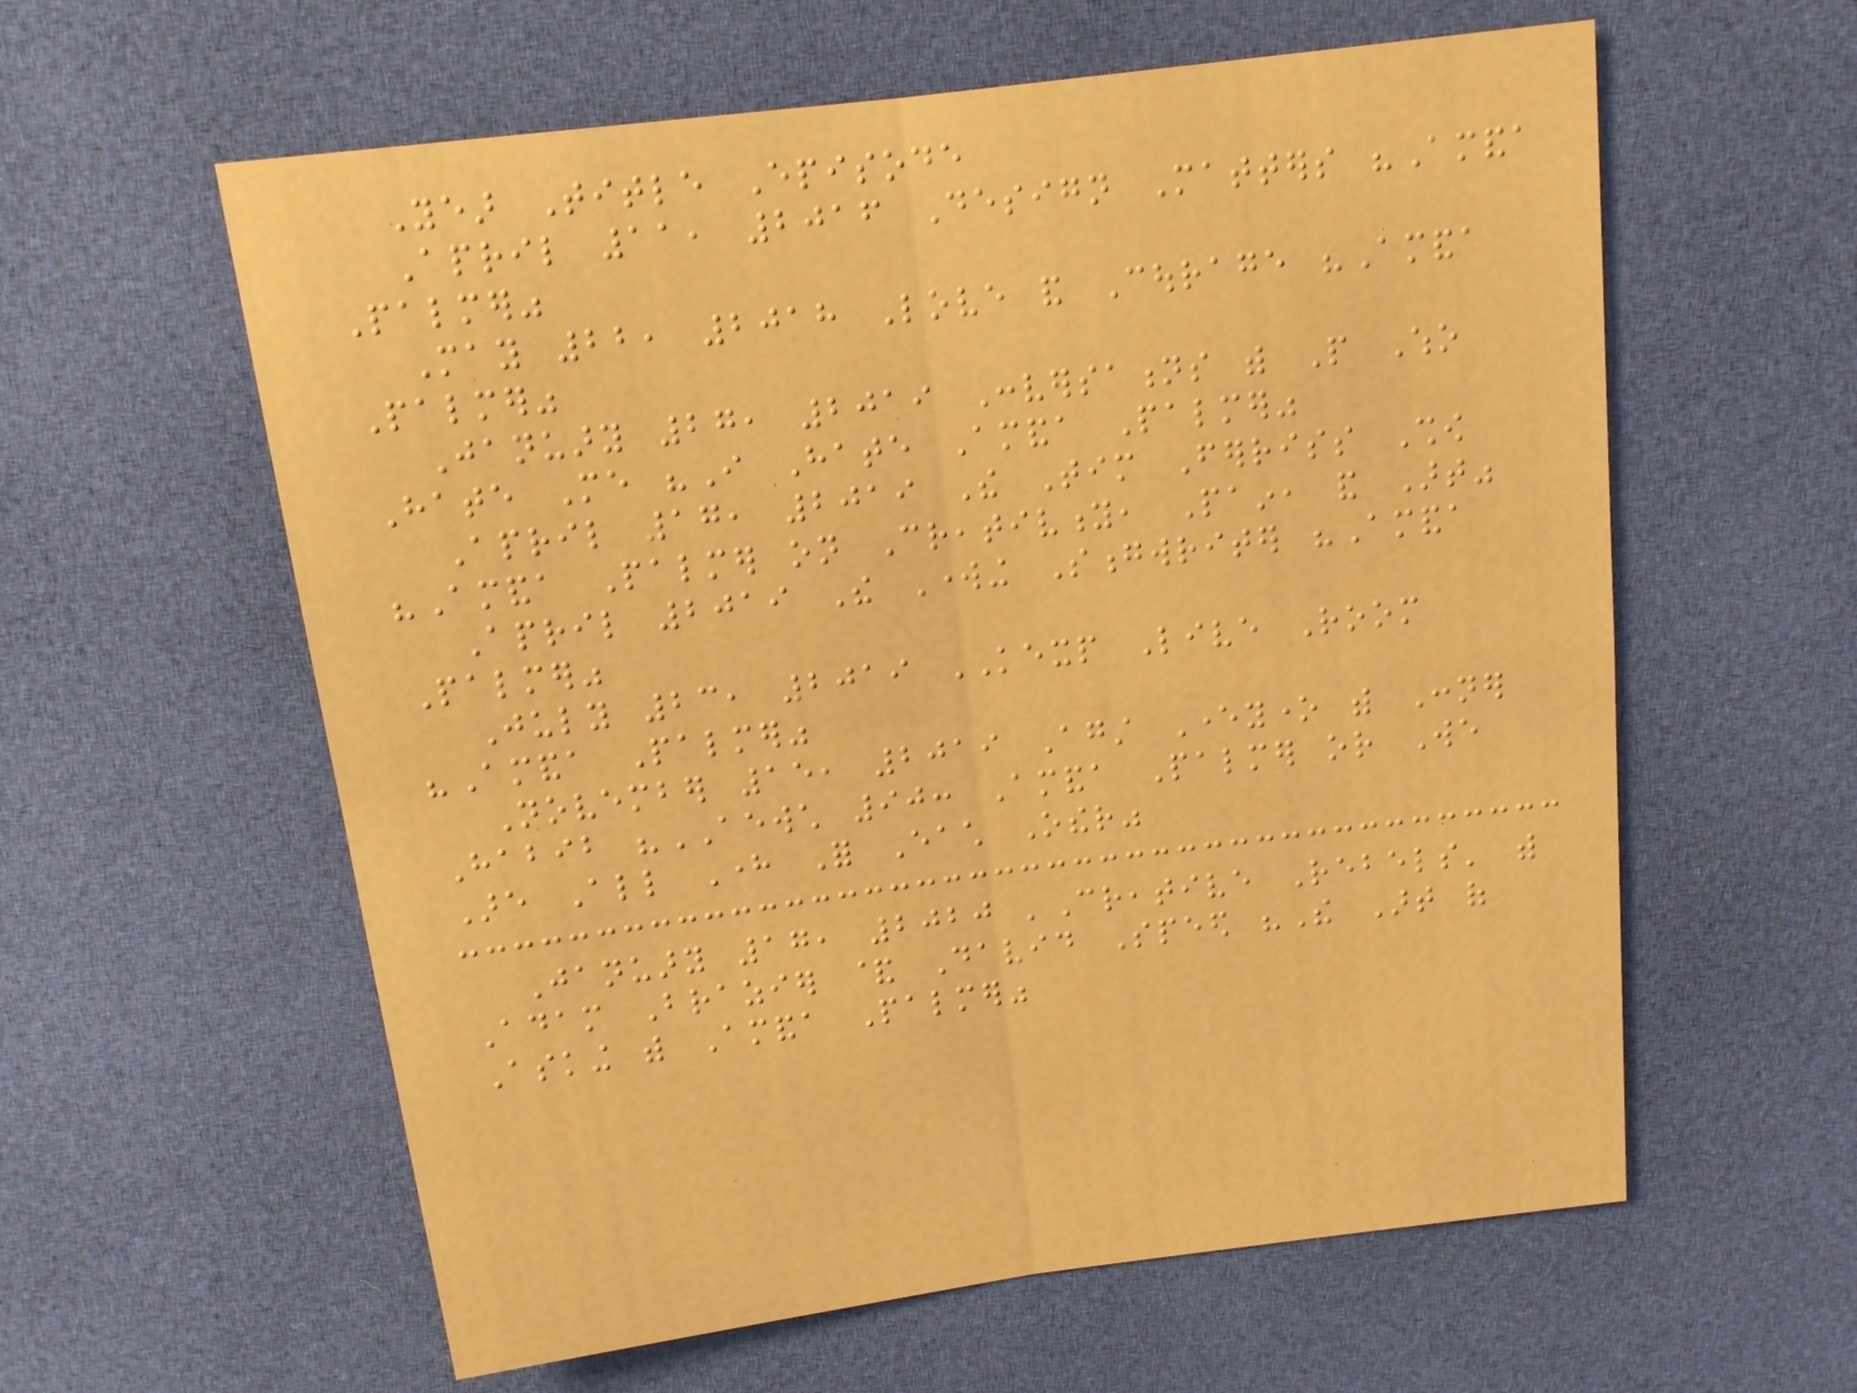Year Title Episode
April 11, 2016 Design Matters "Amanda
Palmer"
May 22, 2018 Love and Courage "Amanda
Palmer"
January 27, 2019 Conversations with People Who
Hate Me "I Hate Amanda Palmer"
April 17, 2019 The Tim Ferriss Show
"Amanda Palmer on Creativity, Pain, and Art"
April 2019 The Working Songwriter "Amanda
Palmer"
July 23, 2019 KEXP Live Room
"Amanda Palmer"
November 15, 2019 Against Everyone with Conner
Habib "AEWCH 90: Amanda Palmer or We
Are All Here For Each Other"
January 17, 2020 'Creative Rebels' with
Adam Brazier & David Speed "The Art of
Asking with Amanda Palmer"
